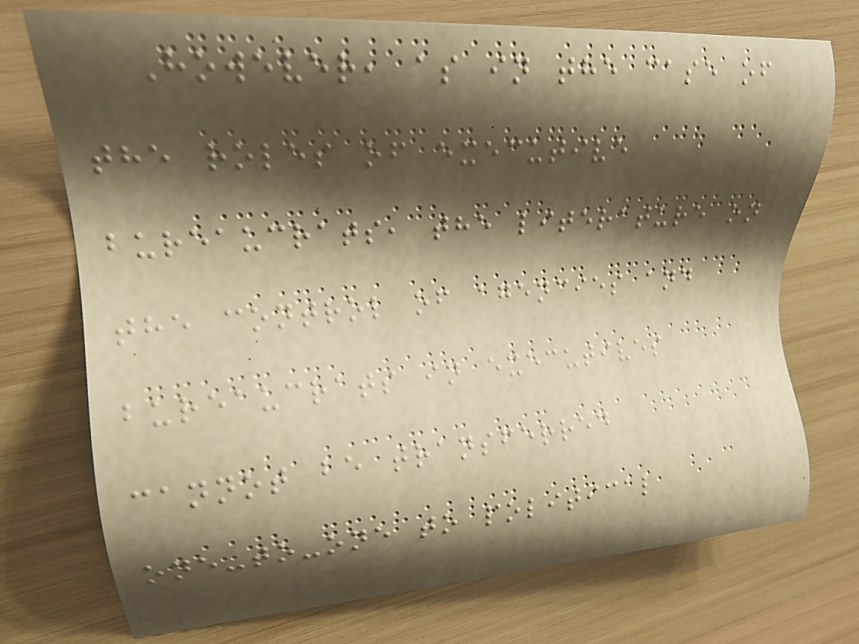However, as in the case of
the roles of executive
bureaucrats, the literature on
the control of agencies and
bureaucrats in executives
cannot be transferred
one-to-one to political
